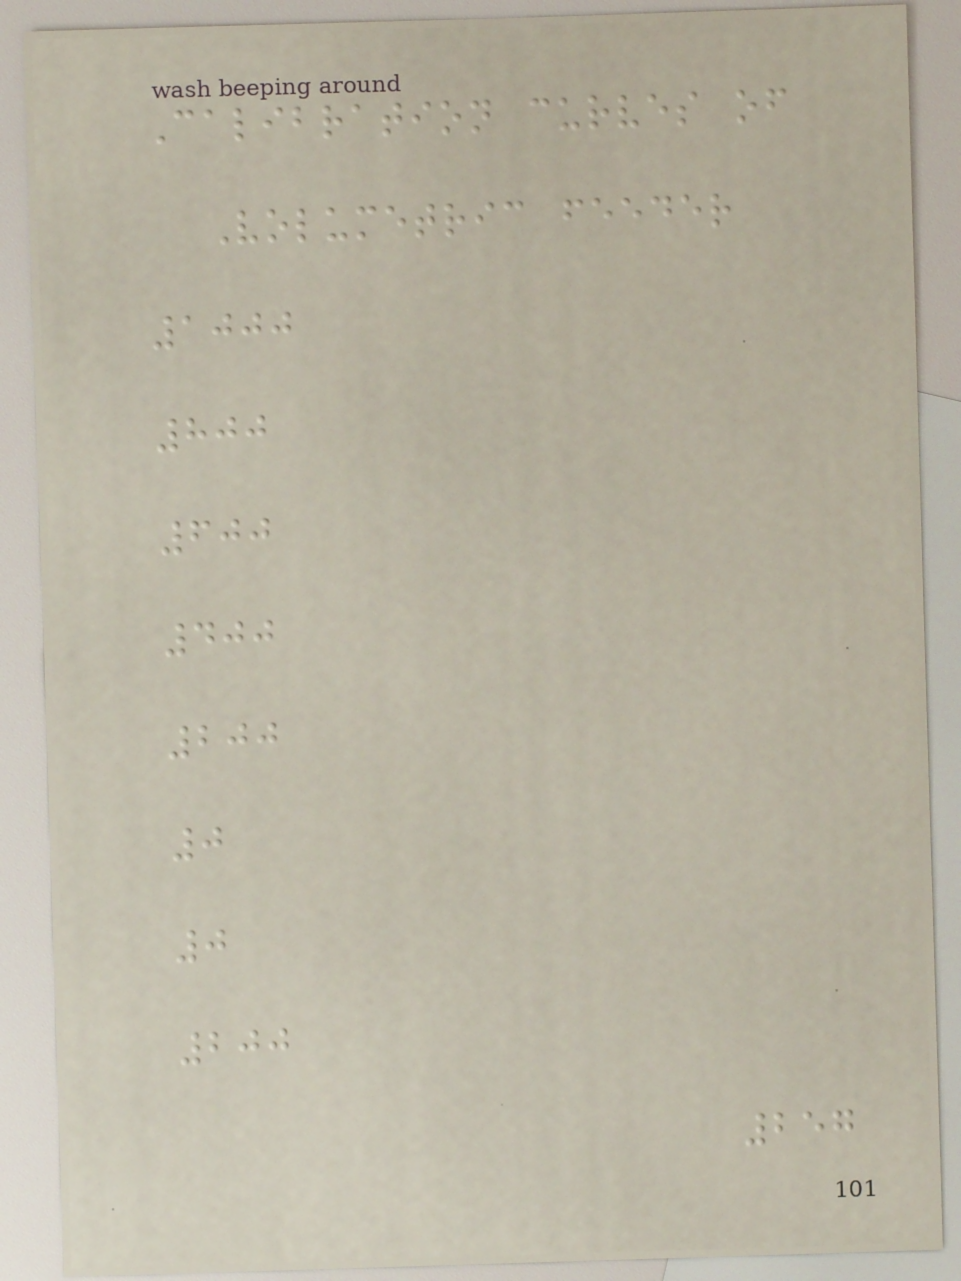Calibration curves of
Volumetric feeder
1000
800
600
400
200
0
0
200
257
